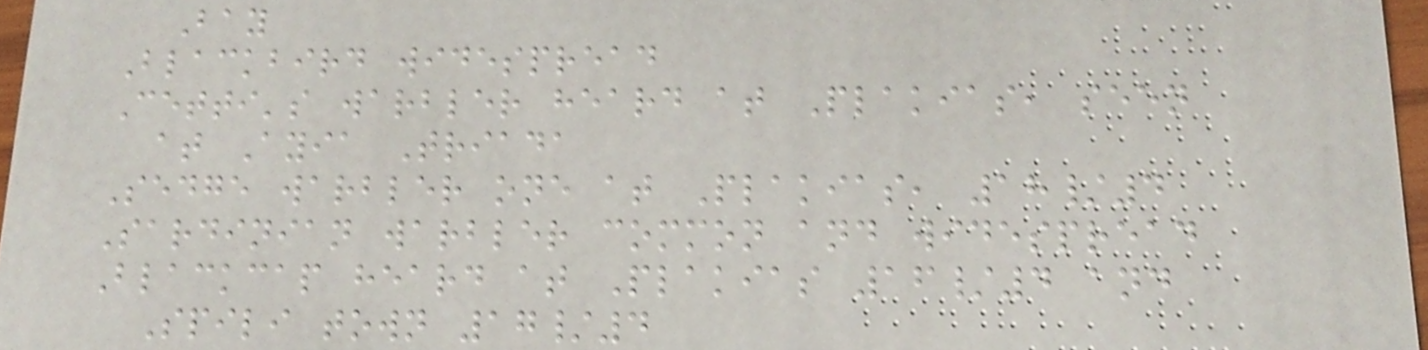Bay
Blackbird widespread
Cetti's warbler heard at Plakias, seen
at Ayia Triada
Sedge warbler one at Plakias, 18/4
Sardinian warbler common and widespread
Blackcap heard at Plakias 16/4 and
Spili town 17/4
